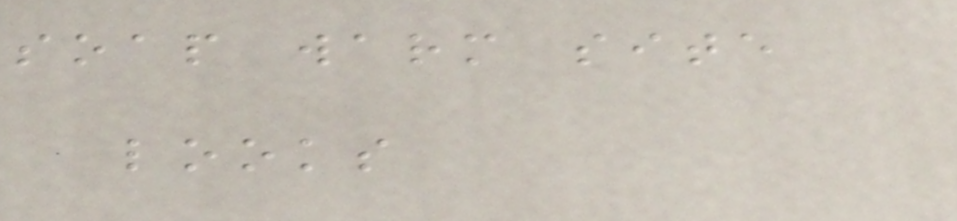soap warm site
looks
